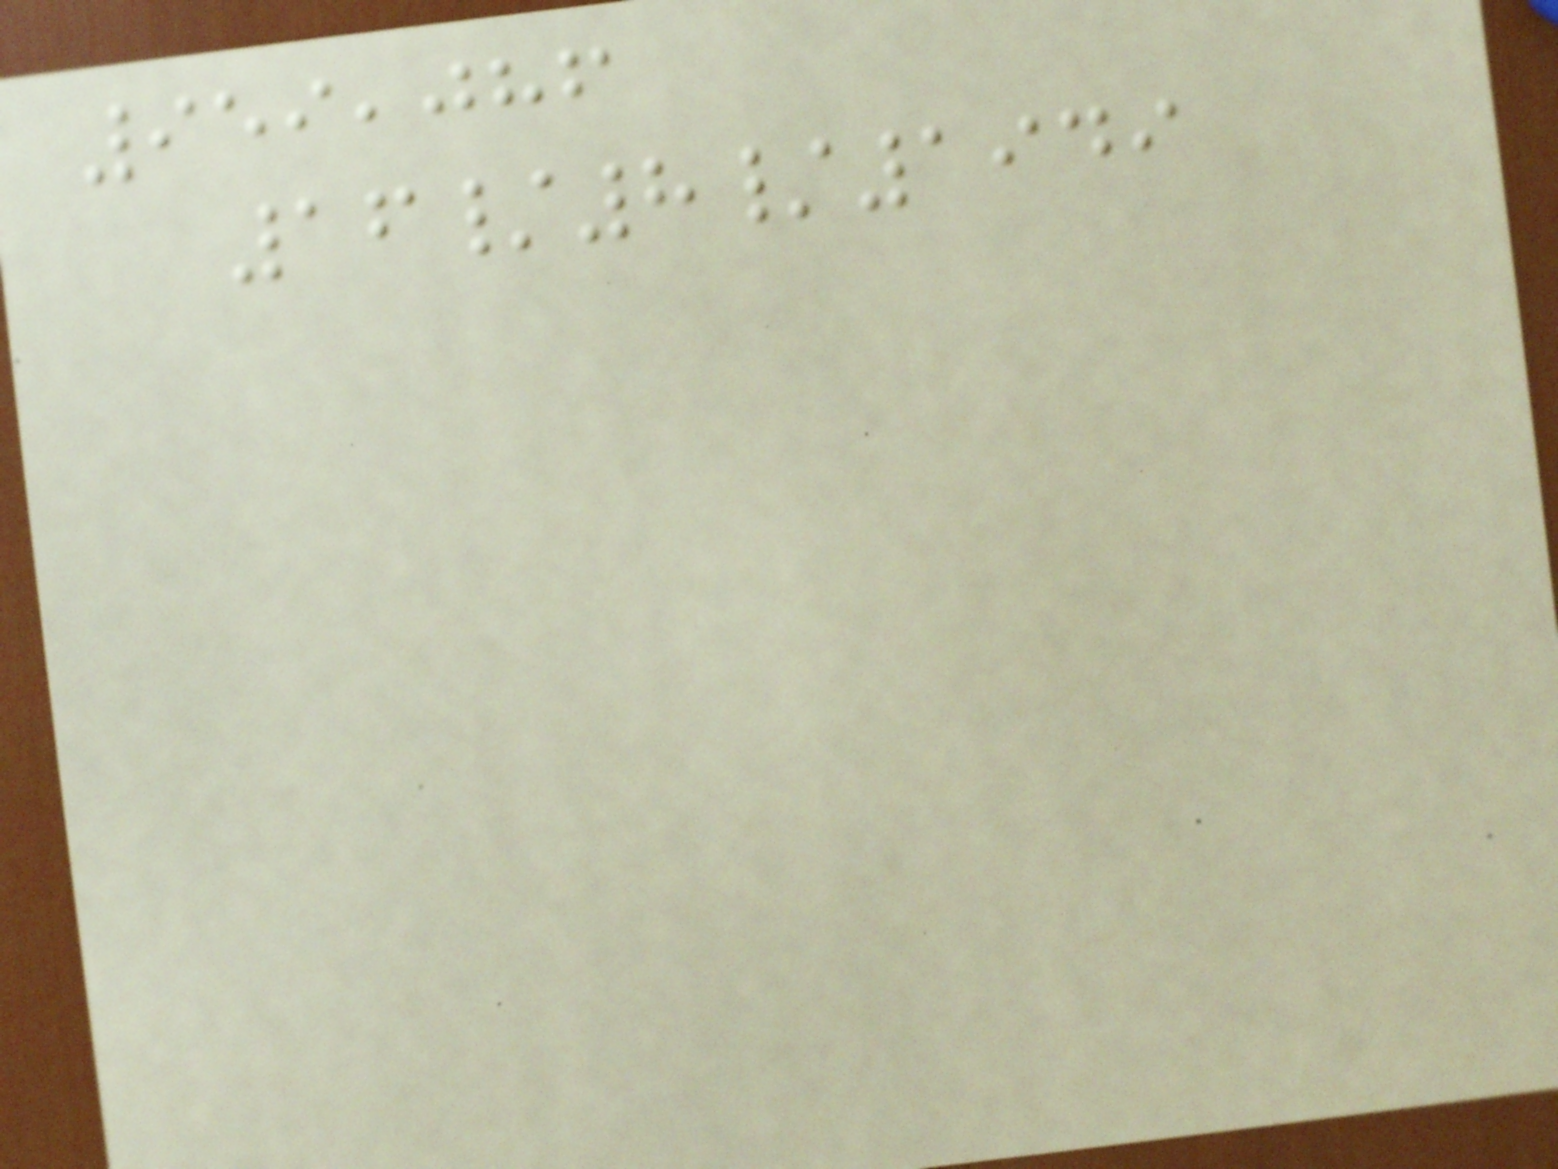959,086
16/8/1949
